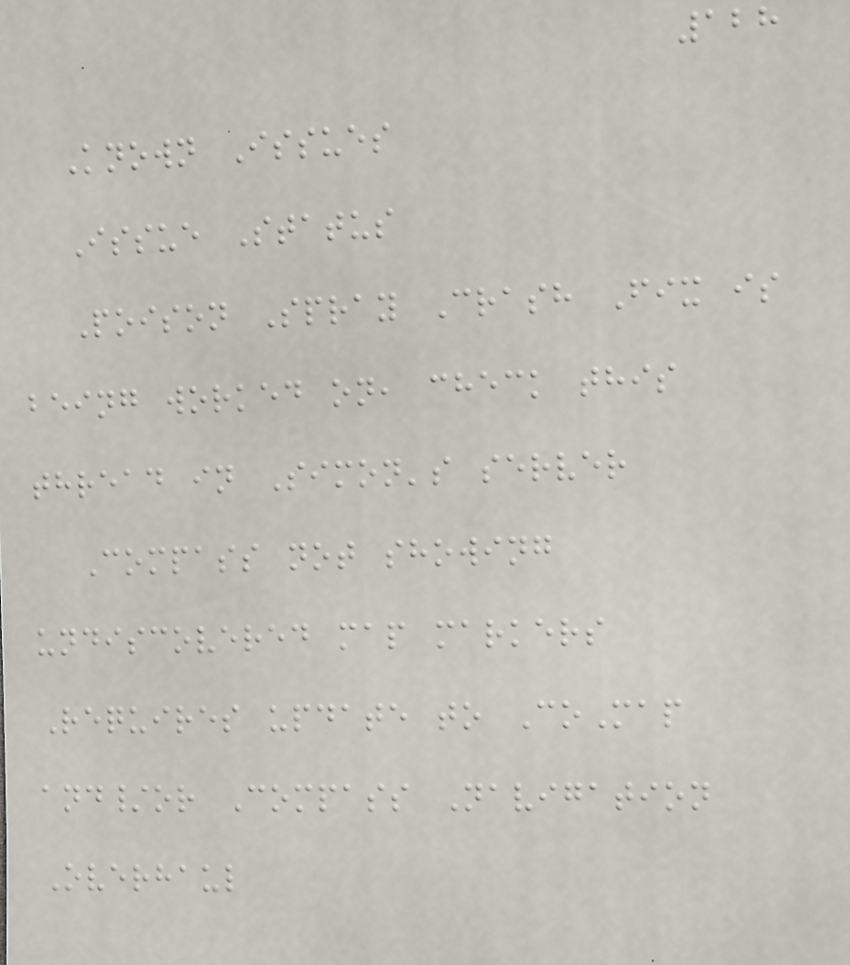128
Known Issues
Issue Status
Poison Spray Crash Fix is
being worked on, check this
thread in Simon's server
Compass not showing
undiscovered map markers
Requires update to CoMap
and/or Compass Navigation
Overhaul
